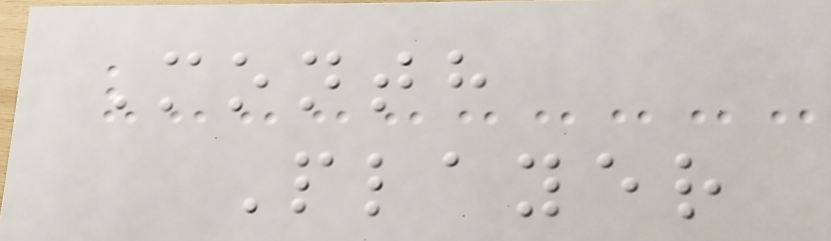Month
Player
